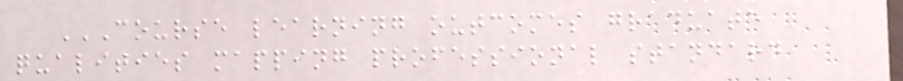COURSE LEARNING OUTCOMES GRADUATE
QUALITIES MAPPING PROFESSIONAL STANDARD
